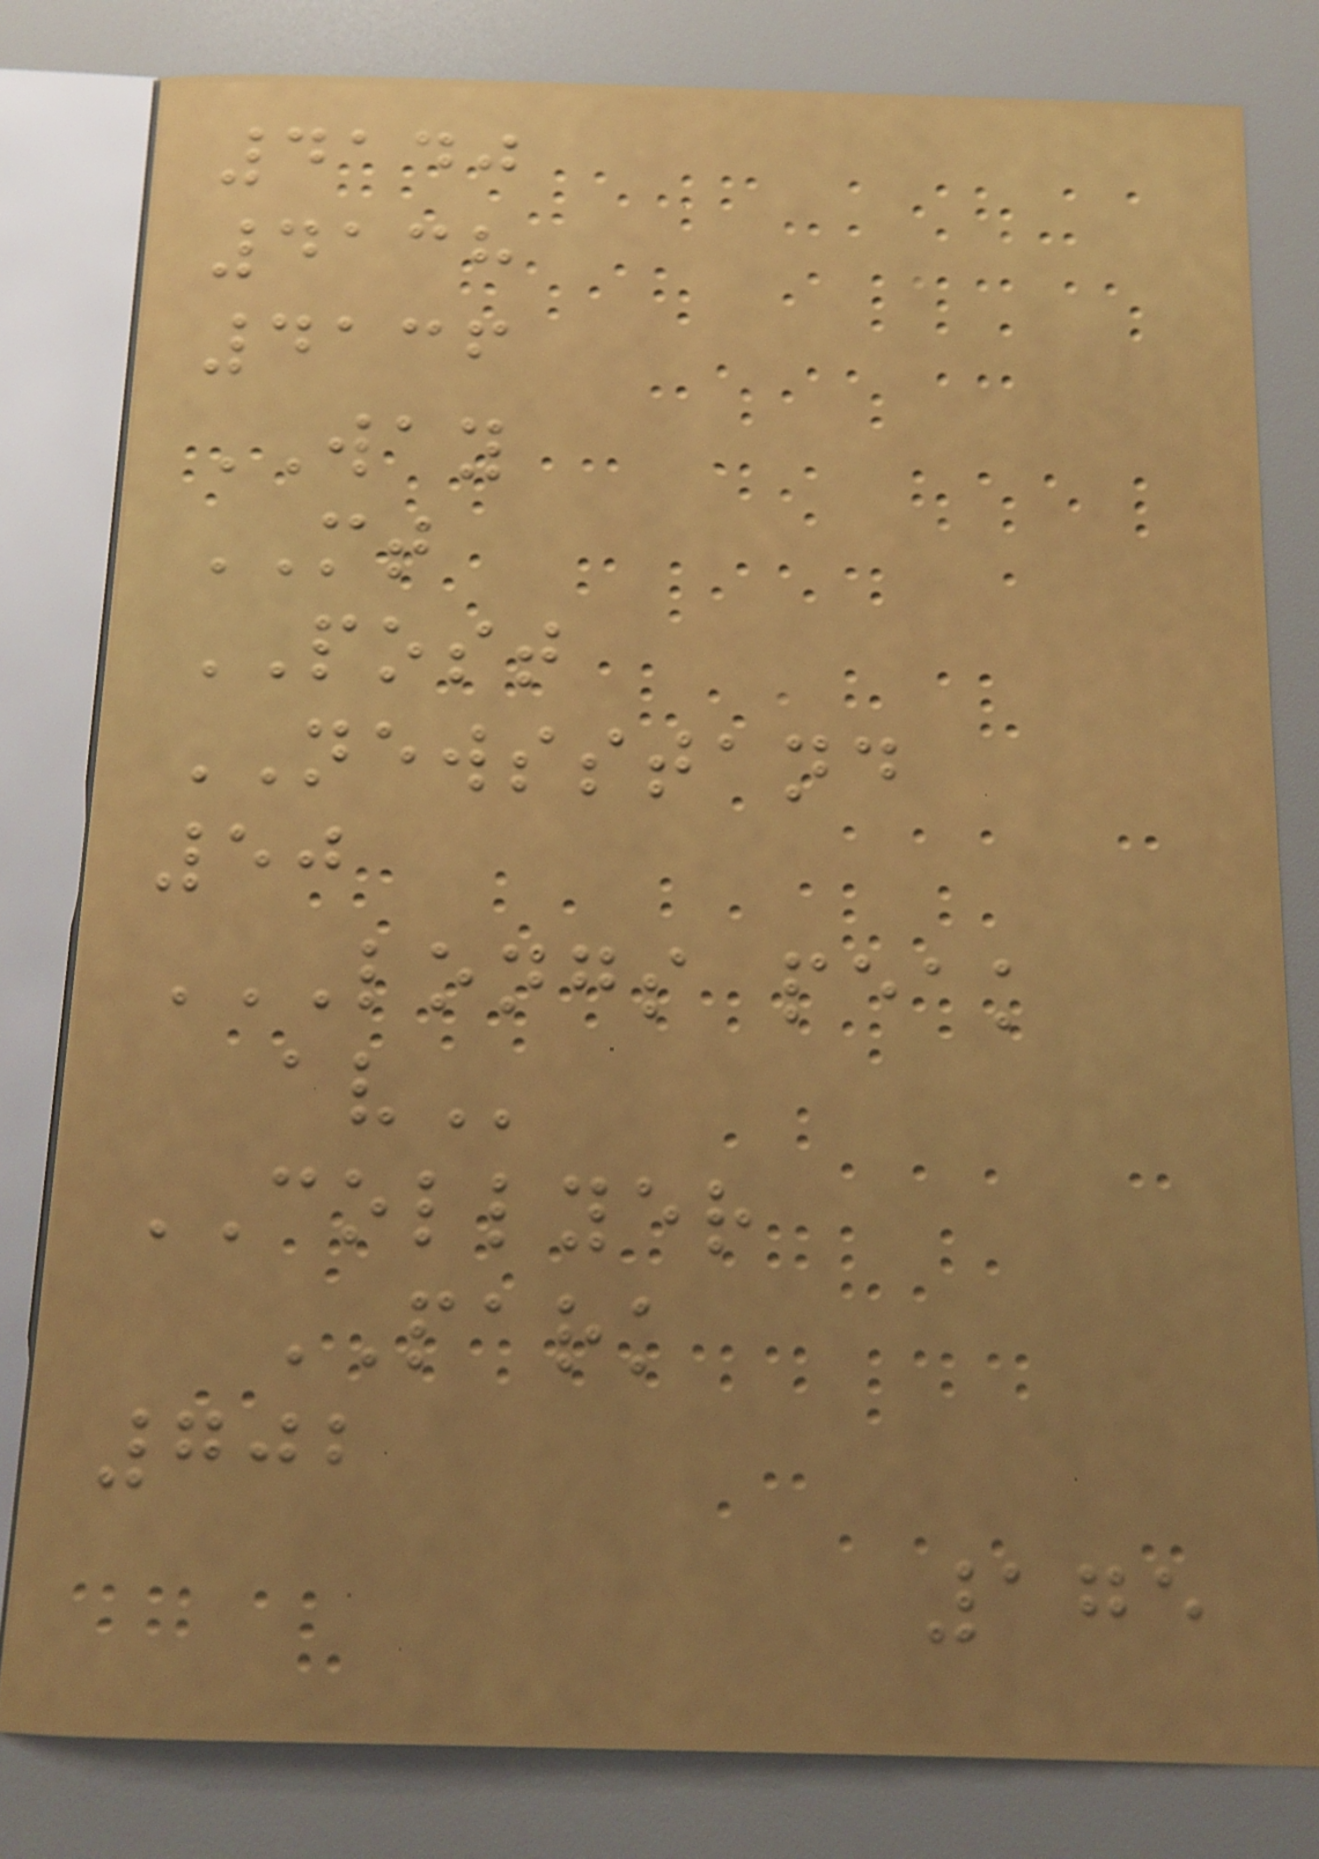4140
4138
4136
WAY
MT
POST
NEWSSTAND
50
LONGS PEAK
AV
COLLYER
PARK
702
175
